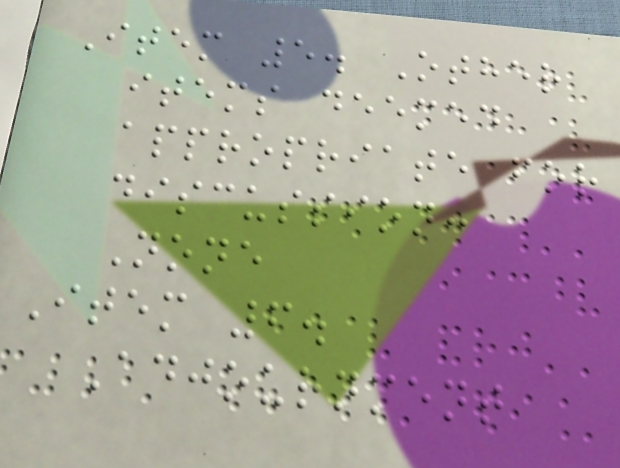Item 5. Other
items deemed
appropriate for
discussion:
None
Item 6.
Adjournment
